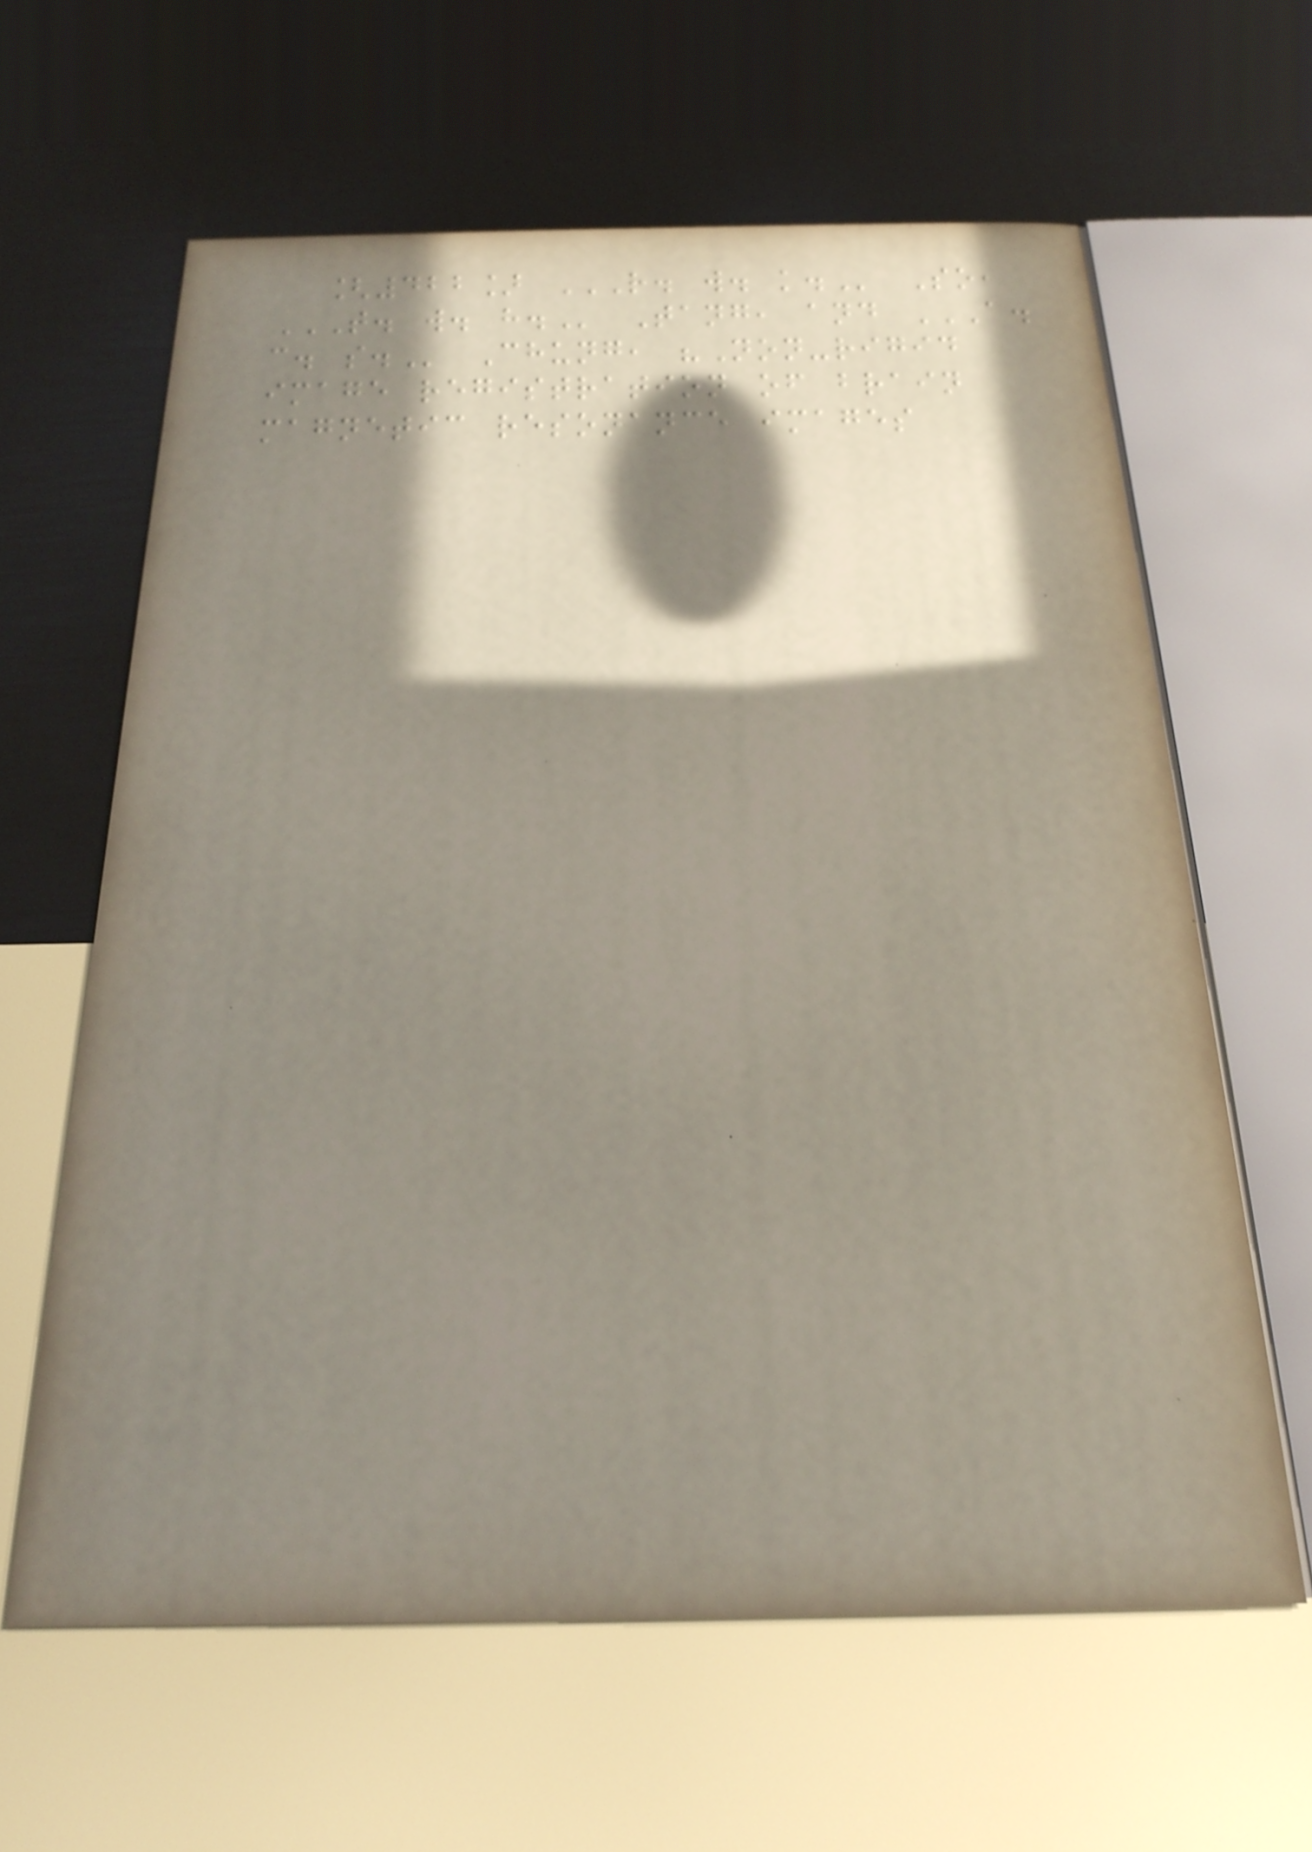[422] R. W. K. So,
T. W. H. Tang, and A.
C. S. Chung, "Non-rigid
image registration of brain
magnetic resonance images
